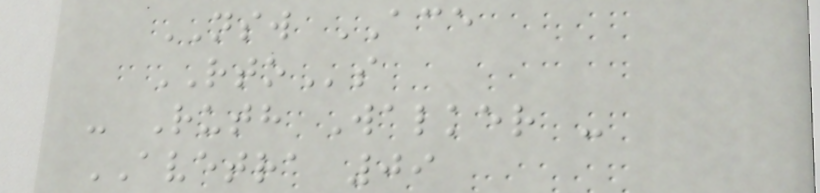NSW ACE
RTOs
- Ruth Walker -
AVETRA 09
